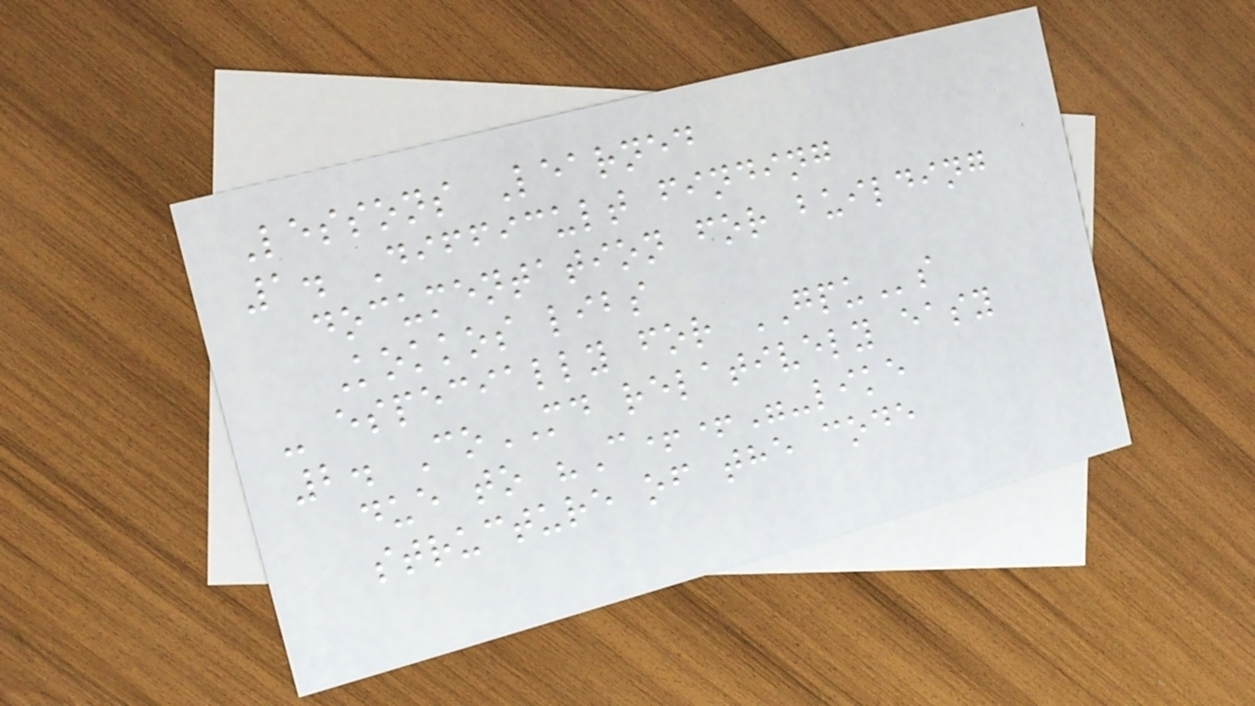Lessons Learned
1. Difficult finding
documentation for building
Kokkos libs
- especially for GPUs
2. CoMD relatively easy
due to "C++"-like
structure of the code
